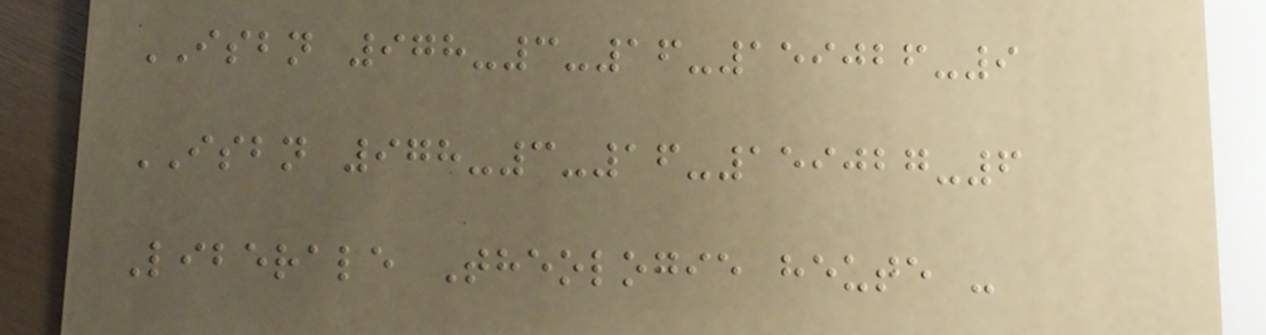ISBN 978-3-16-159026-9
ISBN 978-3-16-159027-6
Liberale Theologie heute -
